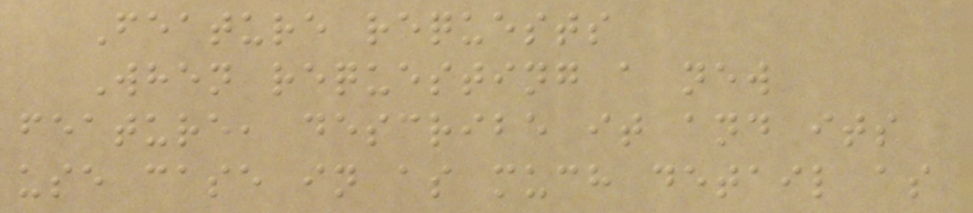Feature requests
When requesting a new
feature, describe it and its
use case in as much detail as
